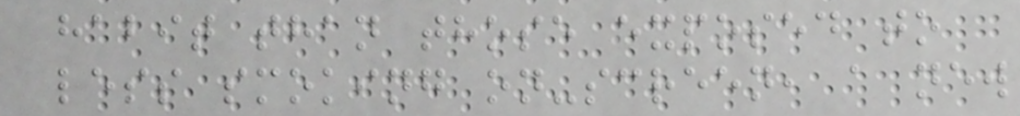habit than those exposed to
less smoking on-screen, a new
